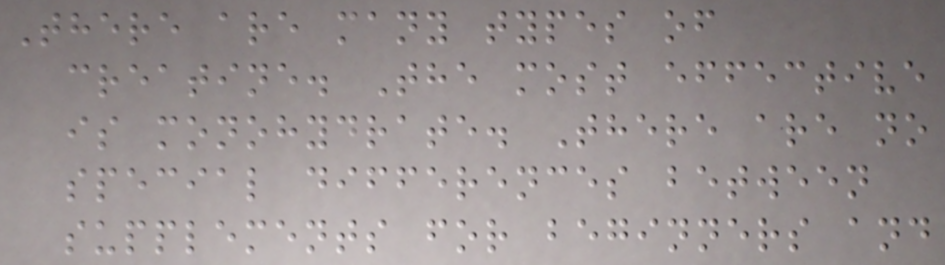There are many types of
creatine. The most effective
is monohydrate. There are no
special differences between
supplements for beginners and
